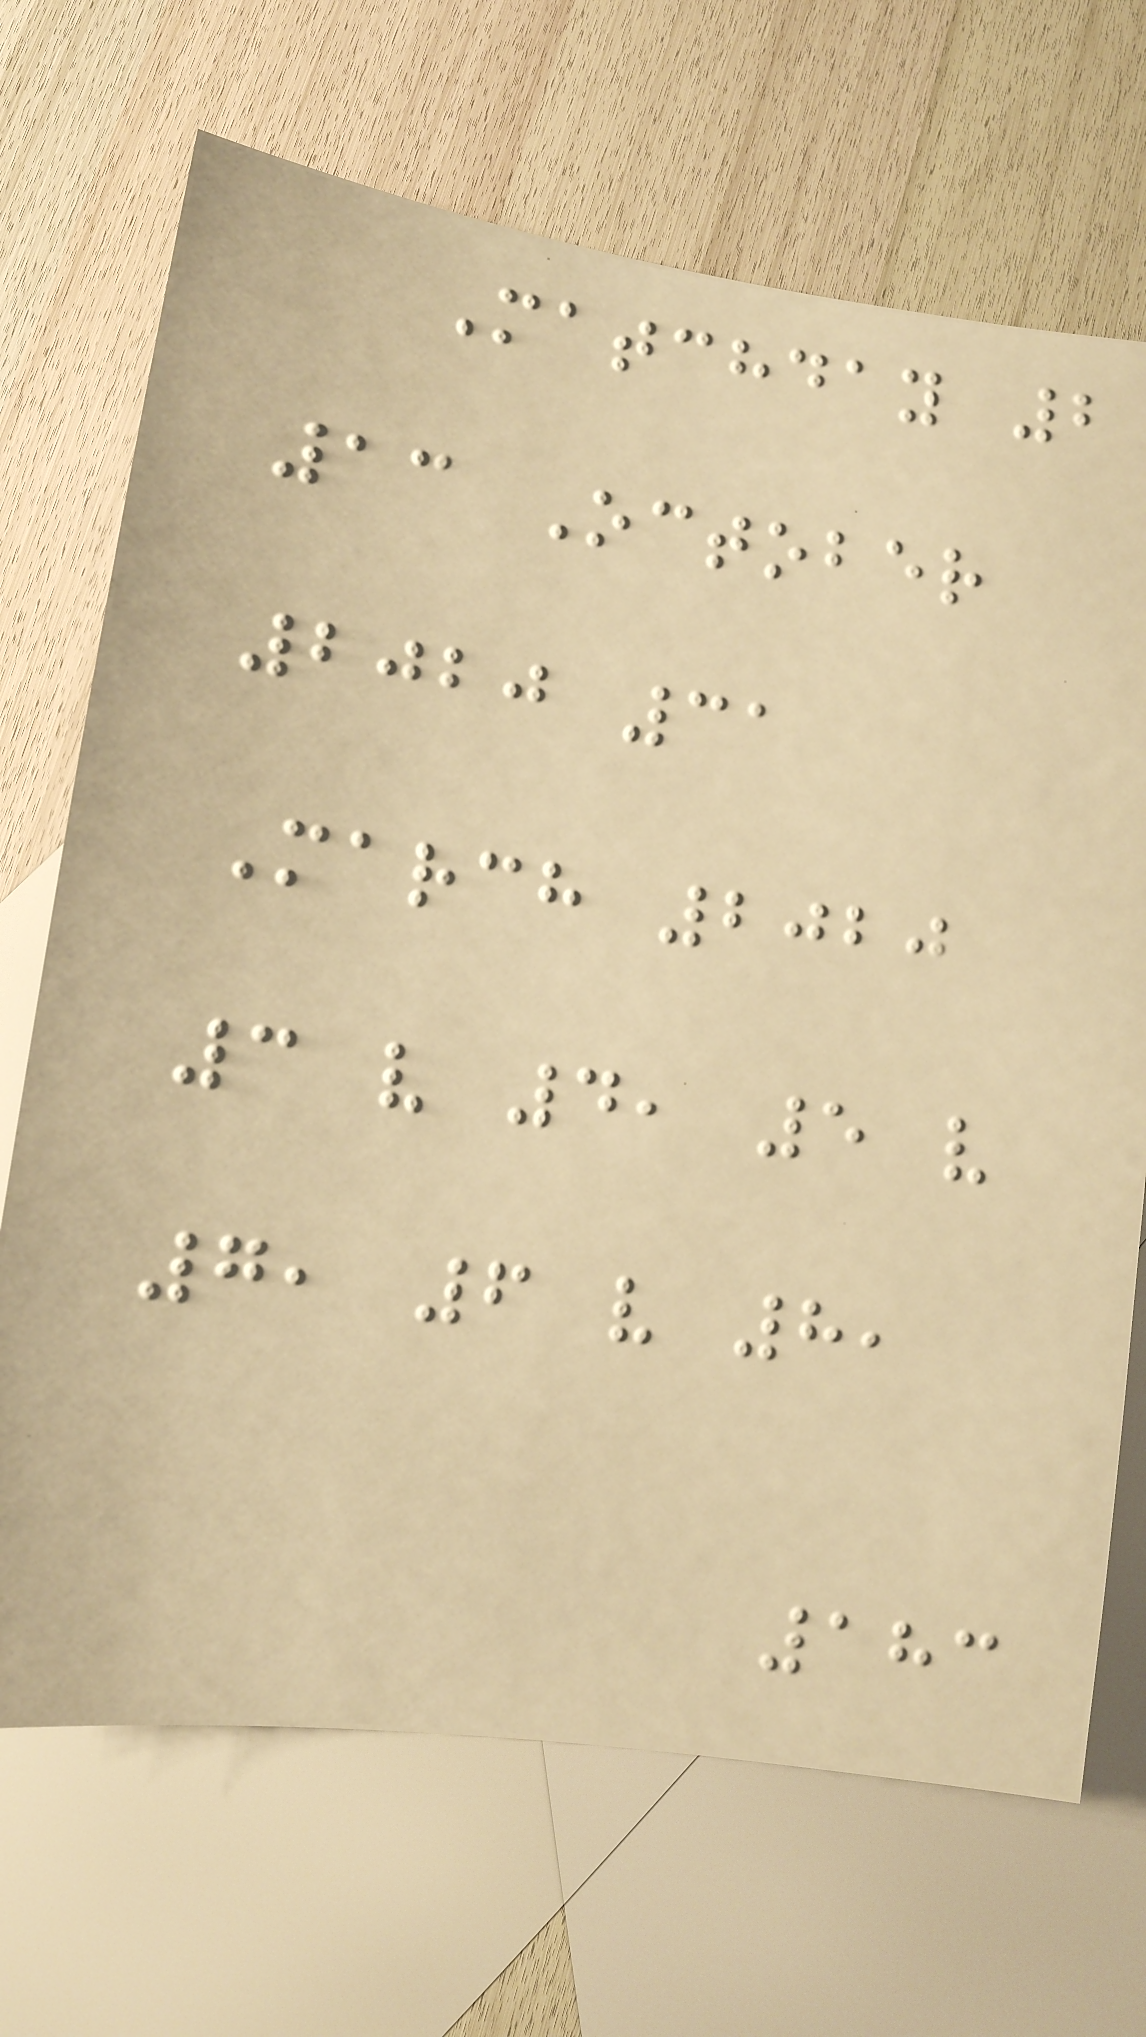Matchday 2
13 October
2020 31
March 2020
3 v 4, 5 v
7, 6 v 8,
183
